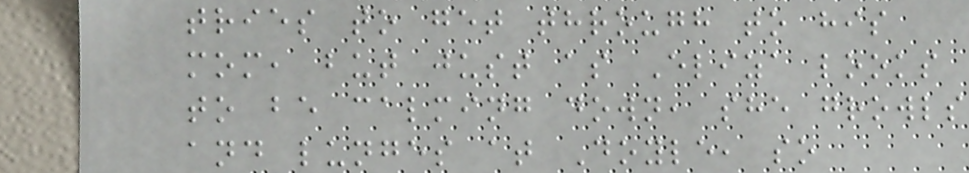tries to get through to his
mom, but just as Eliza looks
to be calming down, she growls
and lunges at Doyle, so
